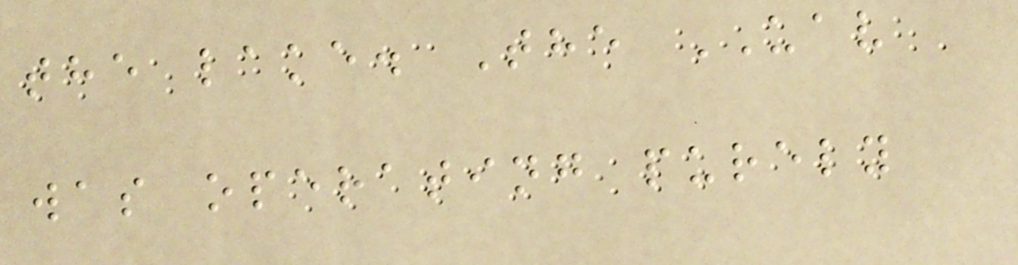the lake. The UAV
was operating purely
